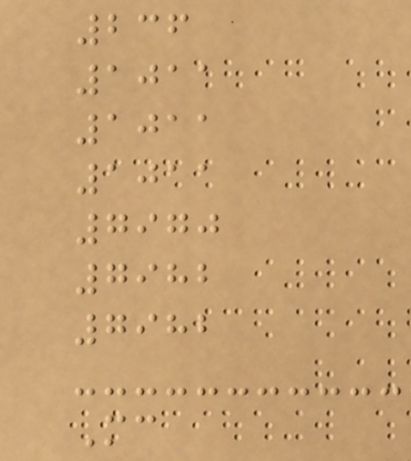236
1011
1011
1011
7970
7982
7982
Mc
